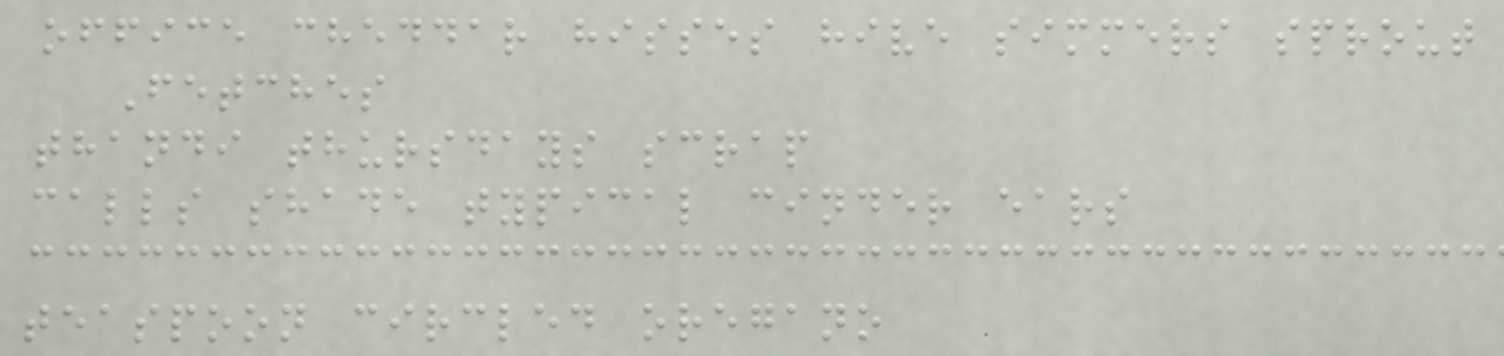office cheddar hisses hive simmers sprout
Fetches
thandi thursdays scrap
calls shade typical cinder ears
teaspoon circled oregano
